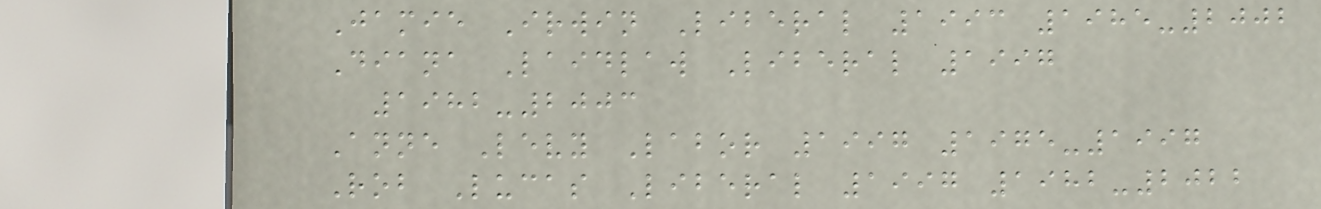Jamie Irwin Liberal 1993 1985-2002
Diana Laidlaw Liberal 1997
1982-2003
Anne Levy Labor 1997 1975-1997
Rob Lucas Liberal 1997 1982-2022
